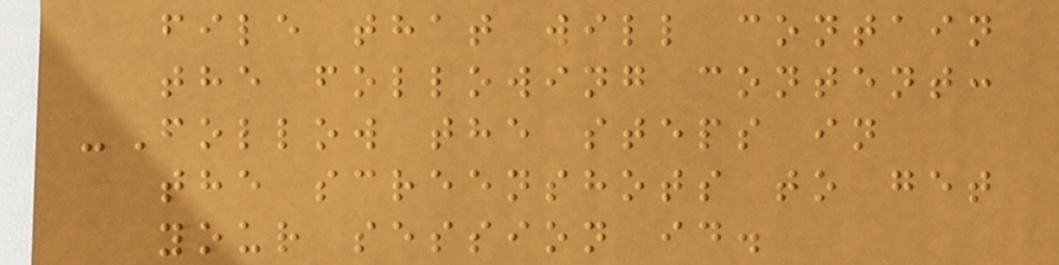file that will contain
the following content:
-Follow the steps in
the screenshots to get
your session id.
